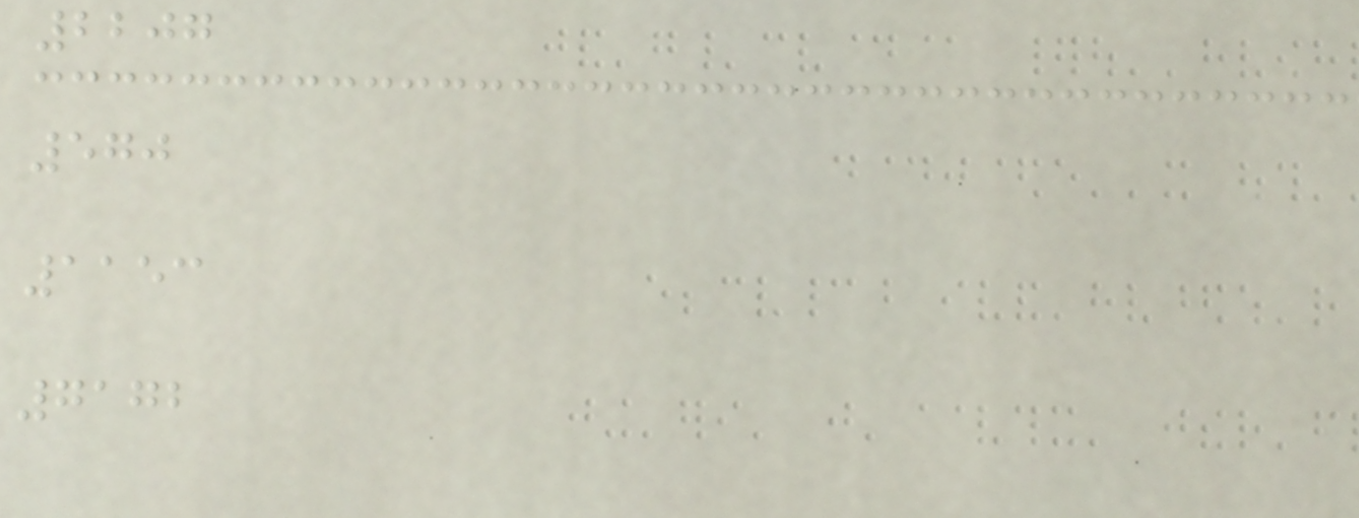2207
570
1153
7172
